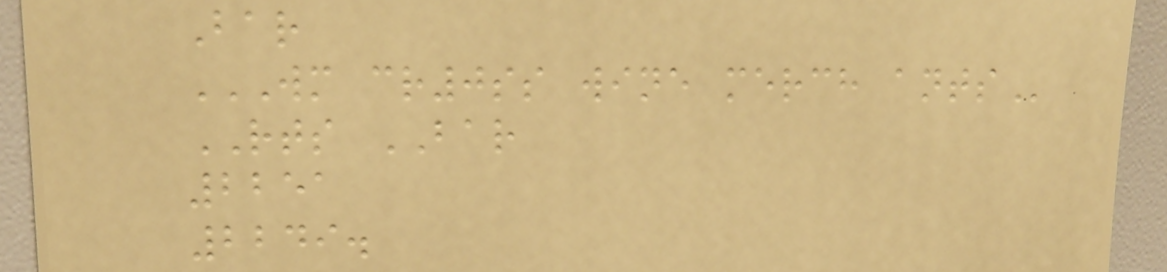Bar
WM CR0SS WINE MERCH ANTS
RTS BAR
2251
2249.
